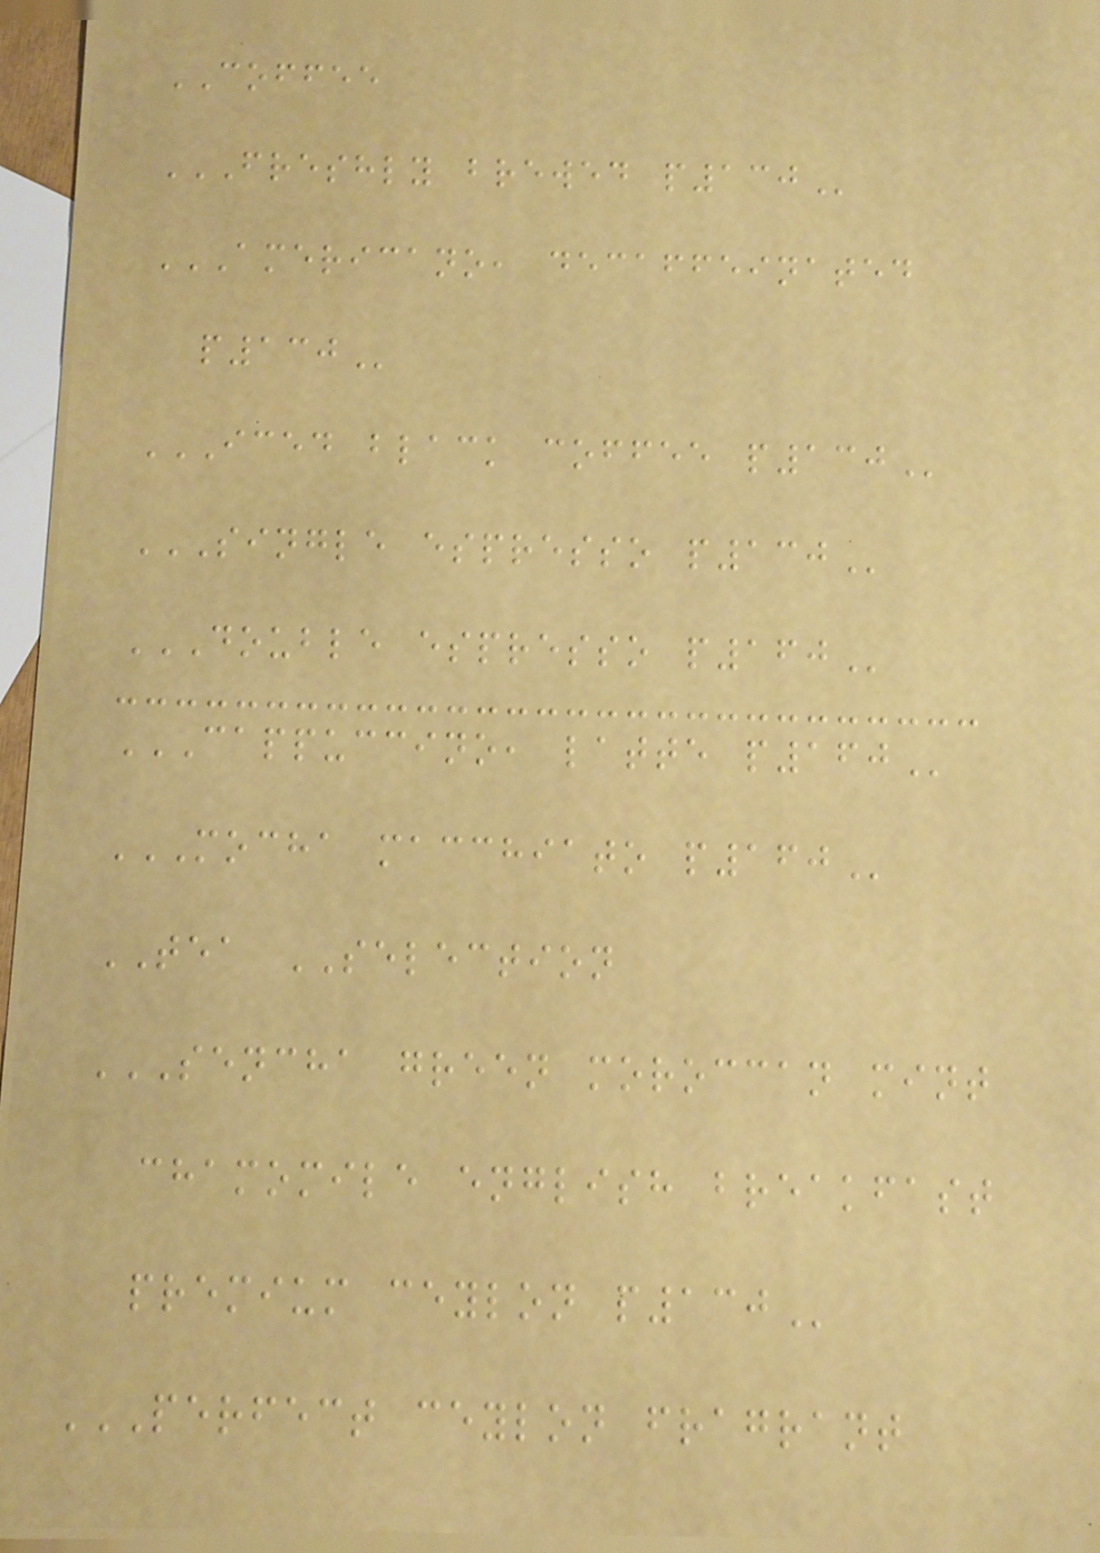COFFEE
FRESHLY BREWED P130
AMERICANO, DECAFFEINATED
P130
ICED BLACK COFFEE P130
SINGLE ESPRESSO P130
DOUBLE ESPRESSO P160
CAPPUCCINO, LATTE P160
MOCHA MACCHIATO P160
TEA SELECTION
SENCHA GREEN MOROCCAN MINT
CHAMOMILE ENGLISH BREAKFAST
PREMIUM CEYLON P130
PERFECT CEYLON FRAGRANT
